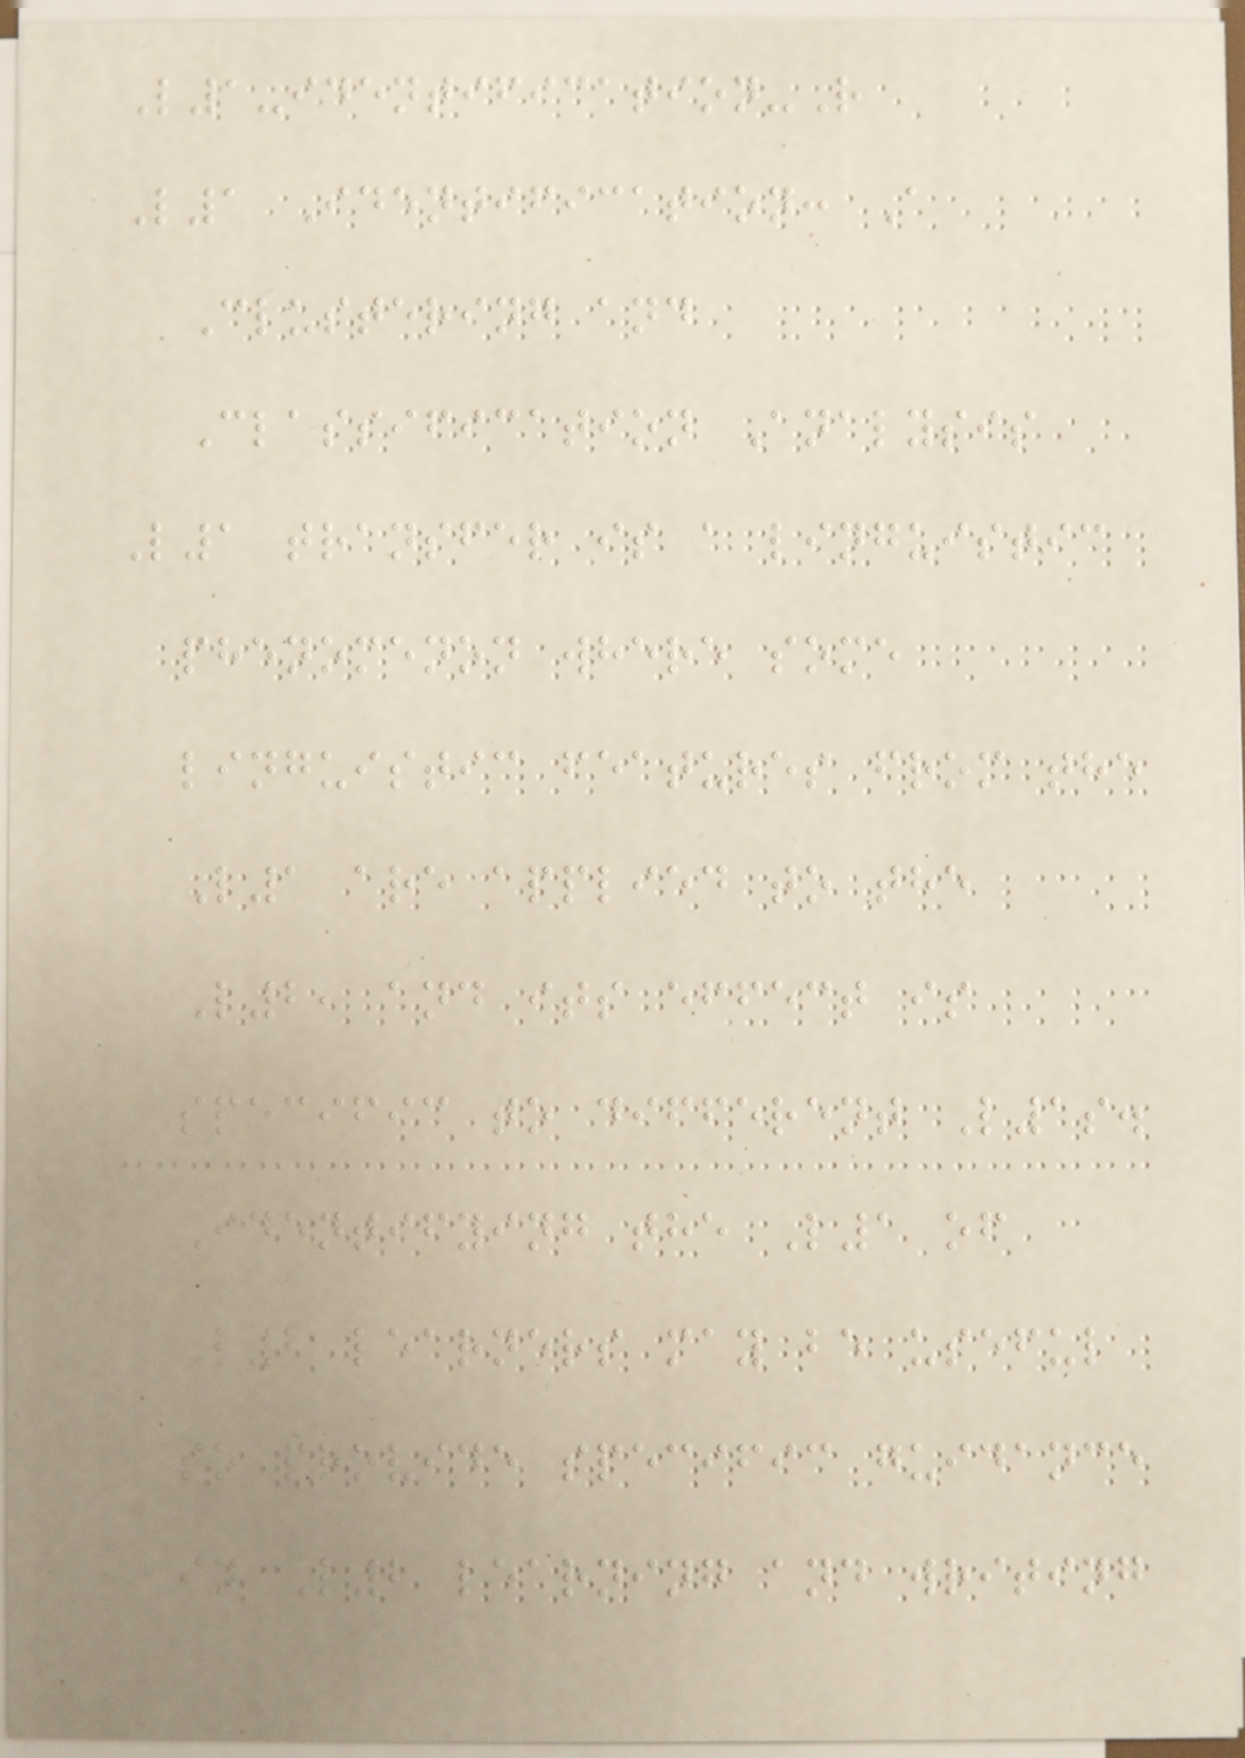L1-identification-R
L1 Identification: A
Clustering and
Classification Analysis
L1 transfer is a linguistic
phenomenon where some
linguistic features from the
L1 are applied to the
L2, and its effect is
specific to different L1s.
Identifying the L1 of
L2 learners may be useful
to provide specific guidance
in L2 learning and writing
